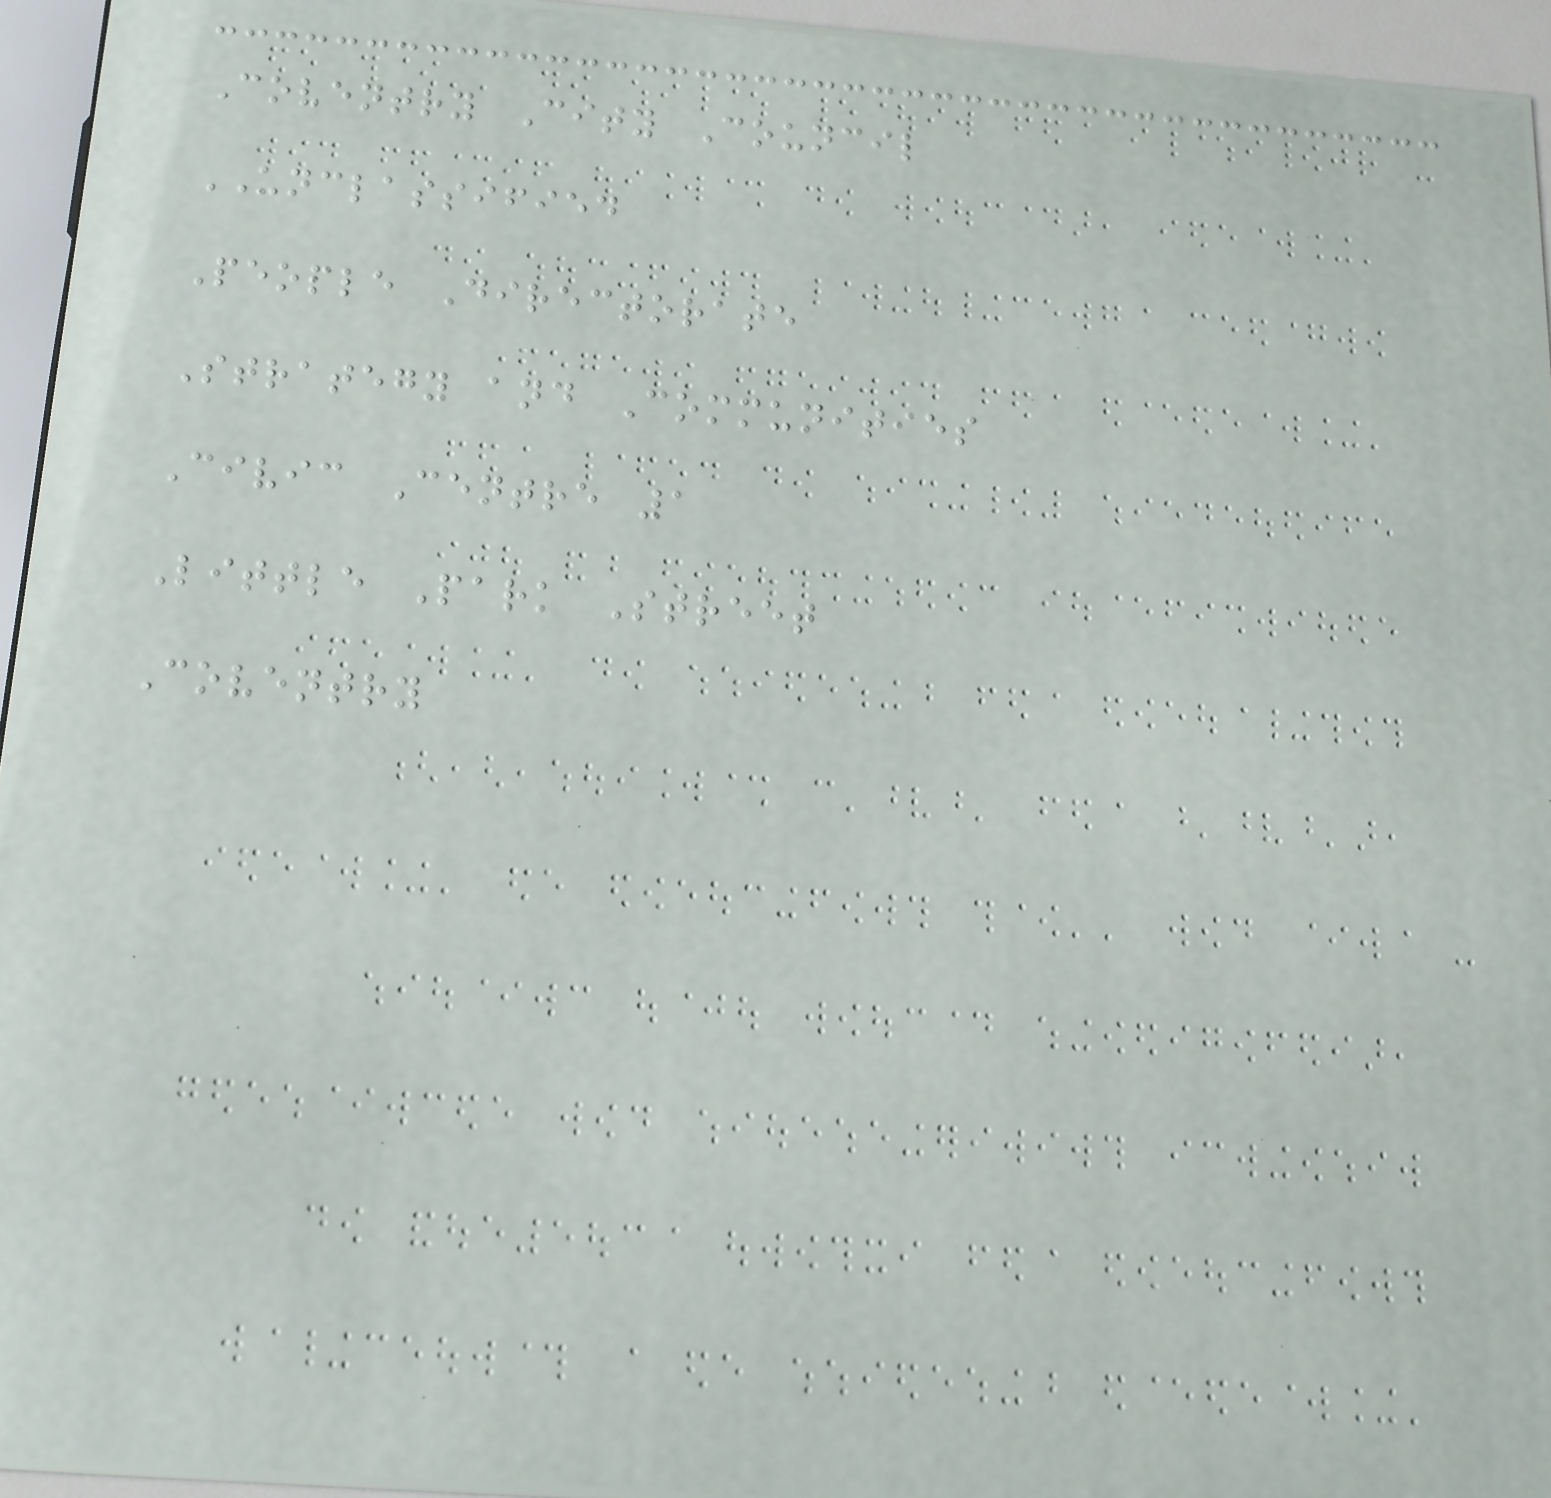Coventry City Council
UNCLASSIFIED
People Directorate
Strategy and Communities
Civic Centre 1
Little Park Street
Coventry
